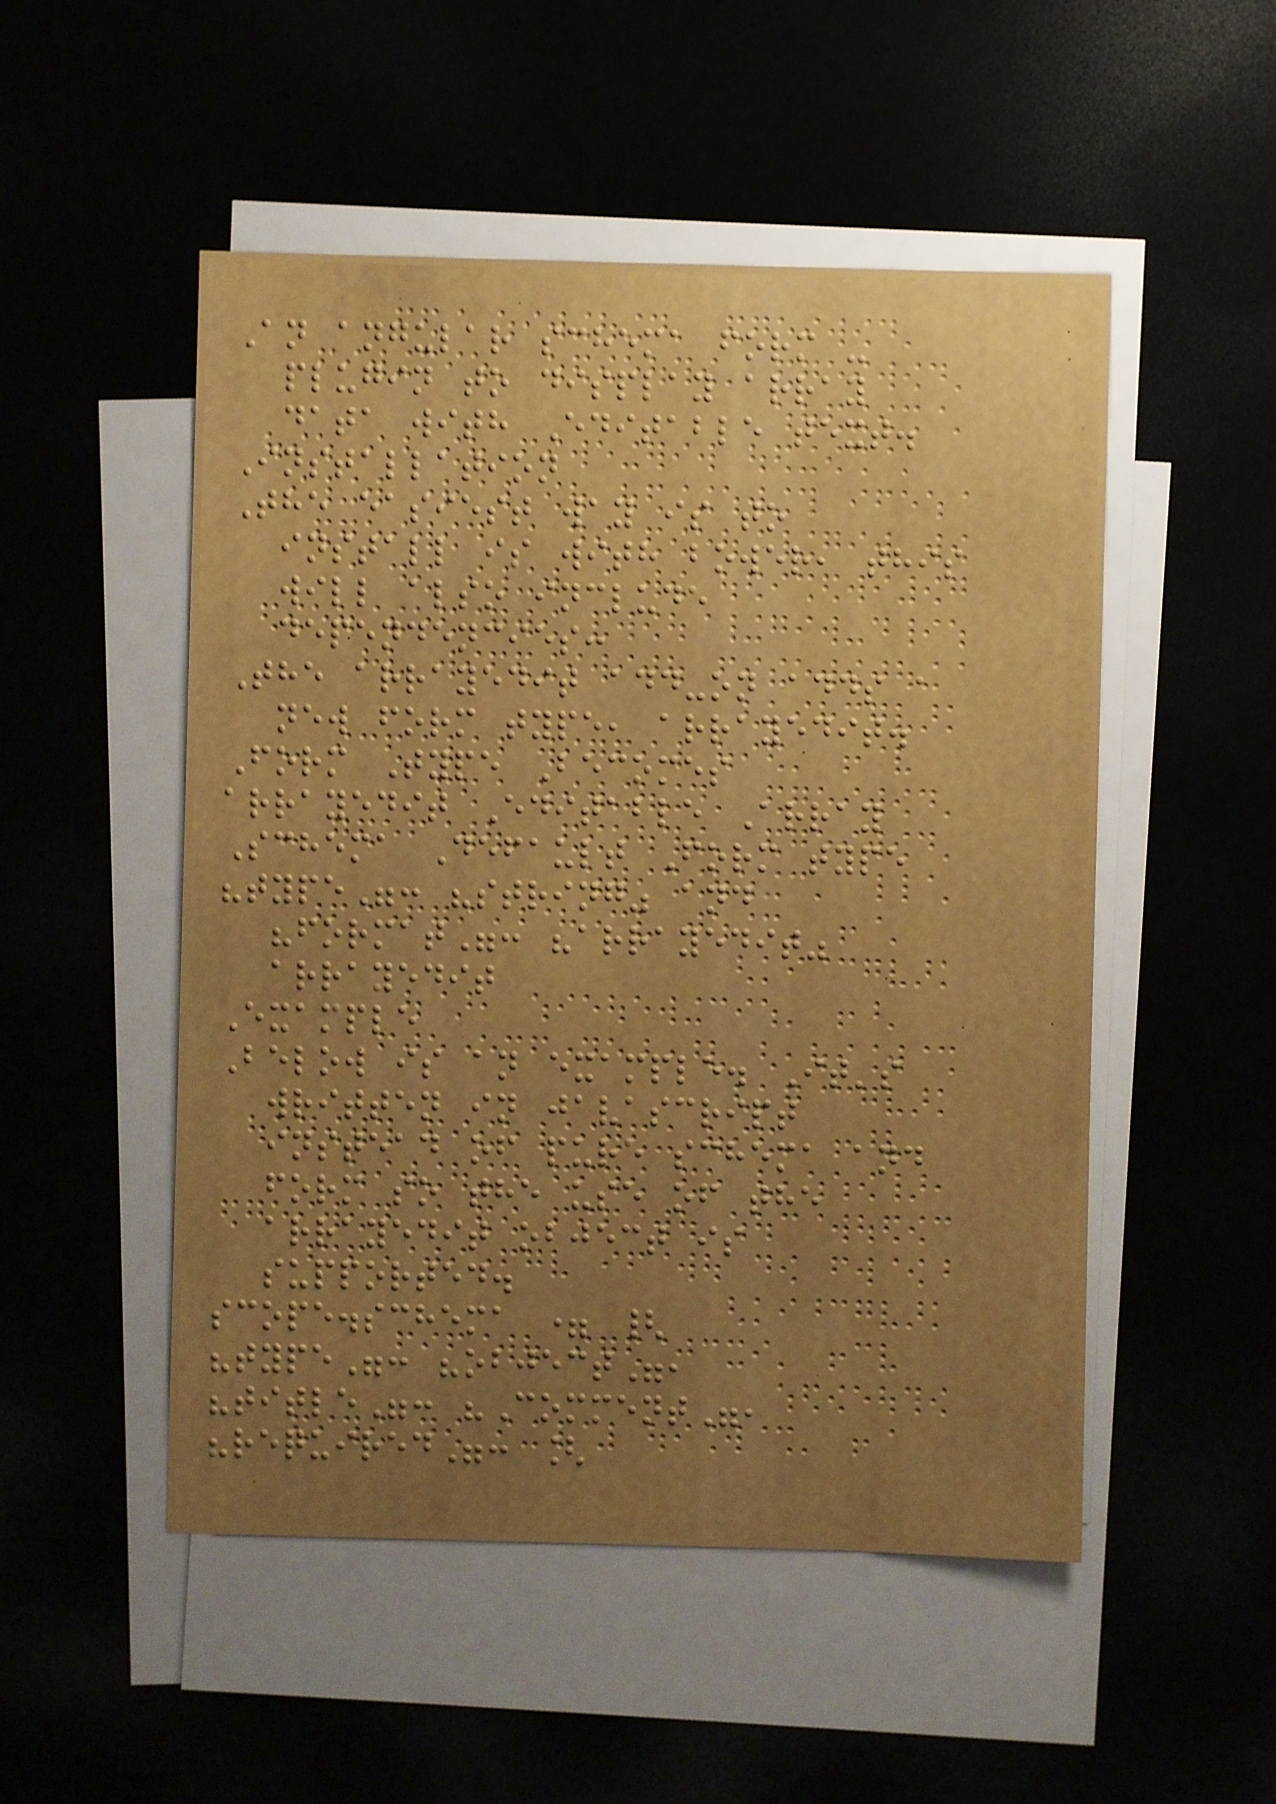An angular schema form -
plugin to display array
data with Editable text.
Installation
The easiest way is to
install is with bower, this
will also include
dependencies:
The arrayedit add-on adds a
new form type, arrayedit.
Form Type Becomes
arrayedit Editable Array
Schema Default Form type
"type": "string" and
"format": "arrayedit"
arrayedit
Example
Below is an example. It's
written in javascript
instead of pure schema and
form so the use of the
arrayedit object is
supported.
scope.schema = {
"type": "object",
"title": "Comment",
"required": [
